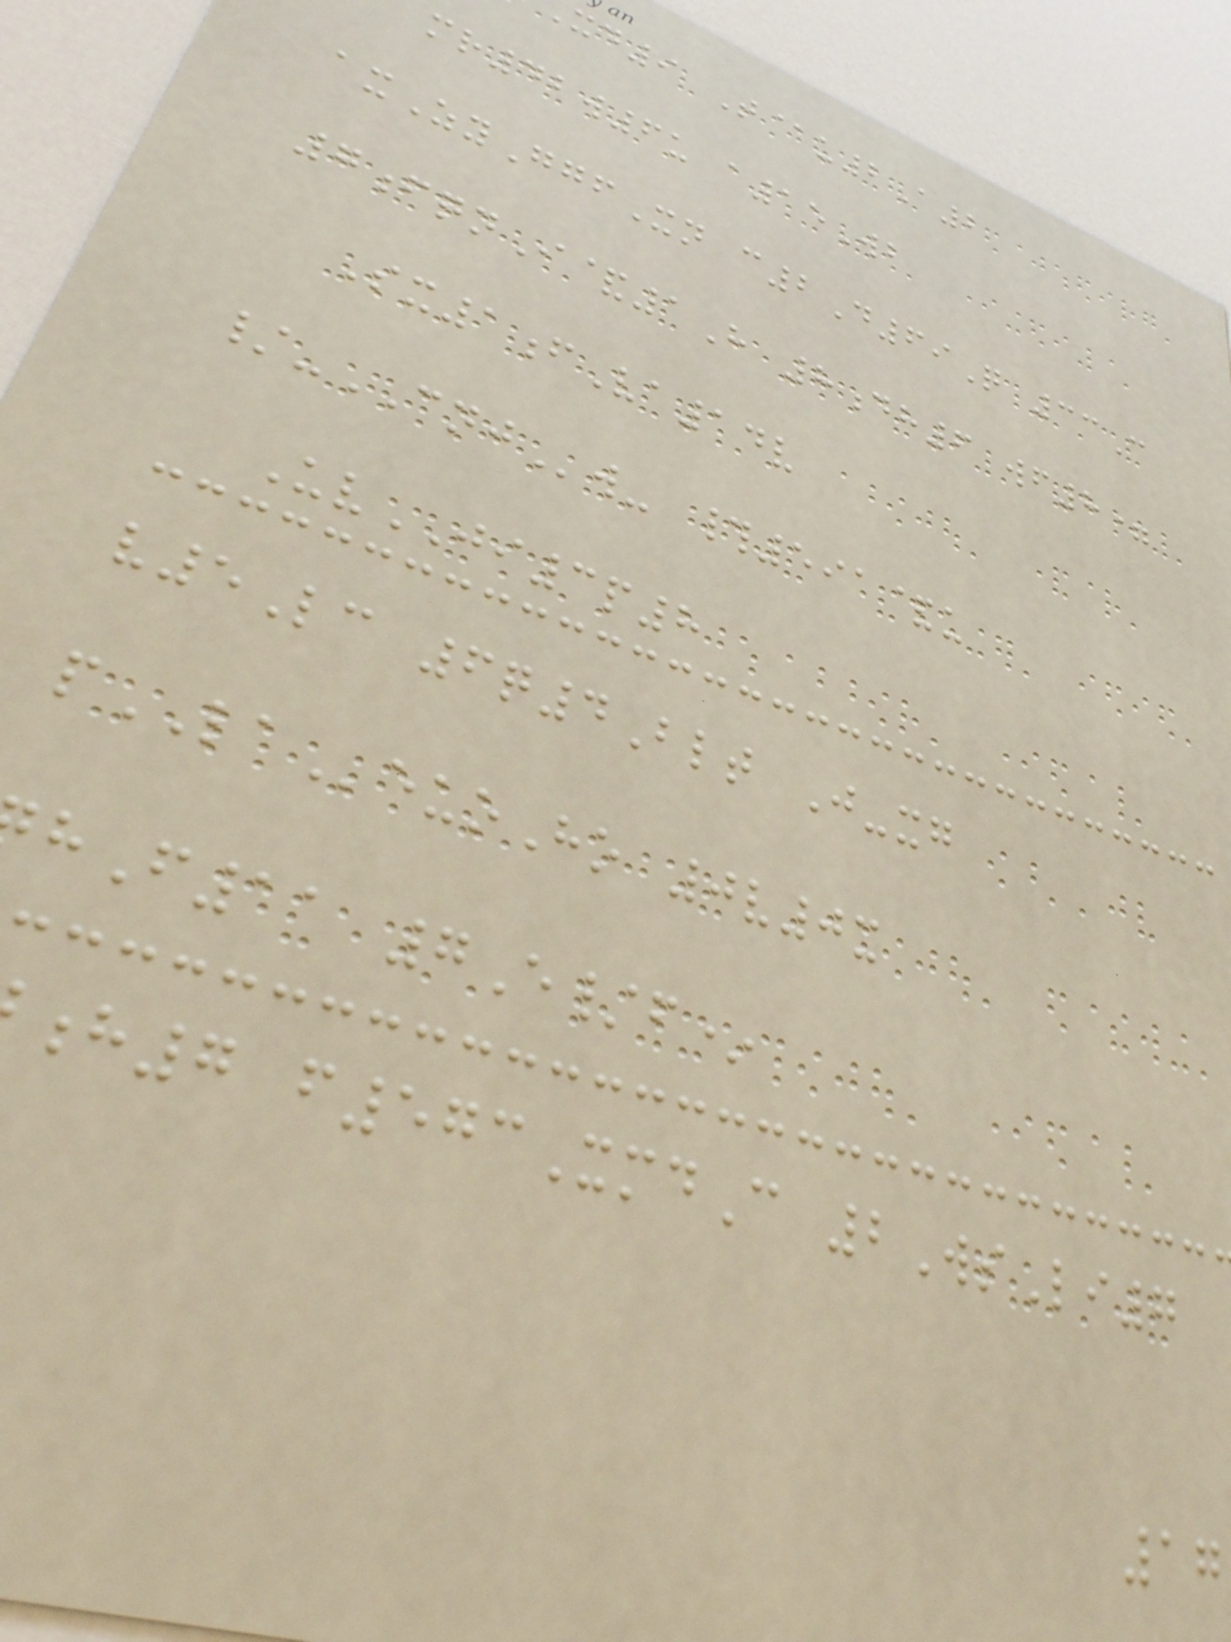xd9 T@u2A2
mr42w6u a15Wb
axZyGgfXn c2D69Q 33C
7fqnI&1H 8dh6 wf8=
Sx1fVa14v
/-CNJw- #591&u
UvJI3p8
v5Lc 6q4Blt J-xg
pLAeuoHo 0v0x
hF11 7E/f*
h7 f573XmdC 2WsLi7
